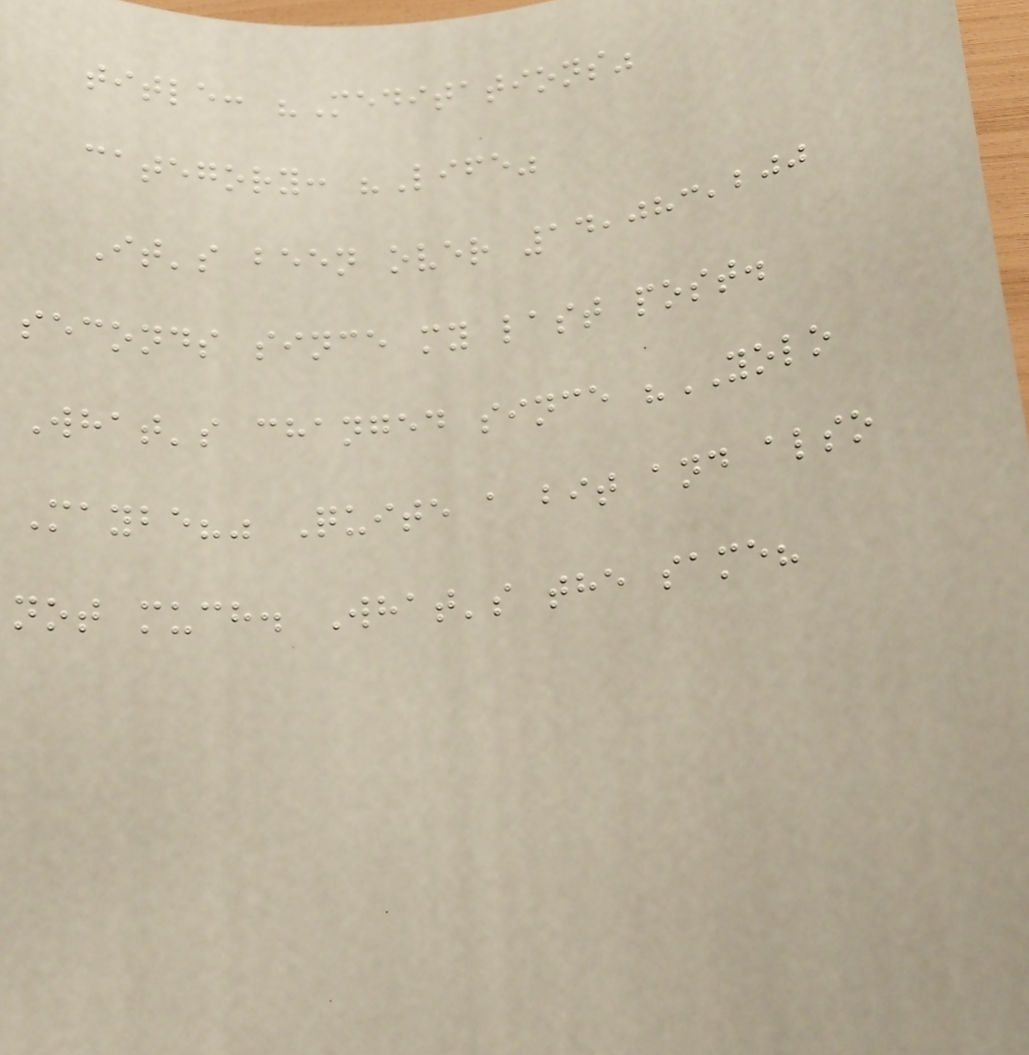title: "Meditations"
category: "Life"
It's been over 14,083,200
seconds since my last post.
What's changed since "YOLO
Maybe?" Quite a bit and also
not much. What's the same?
